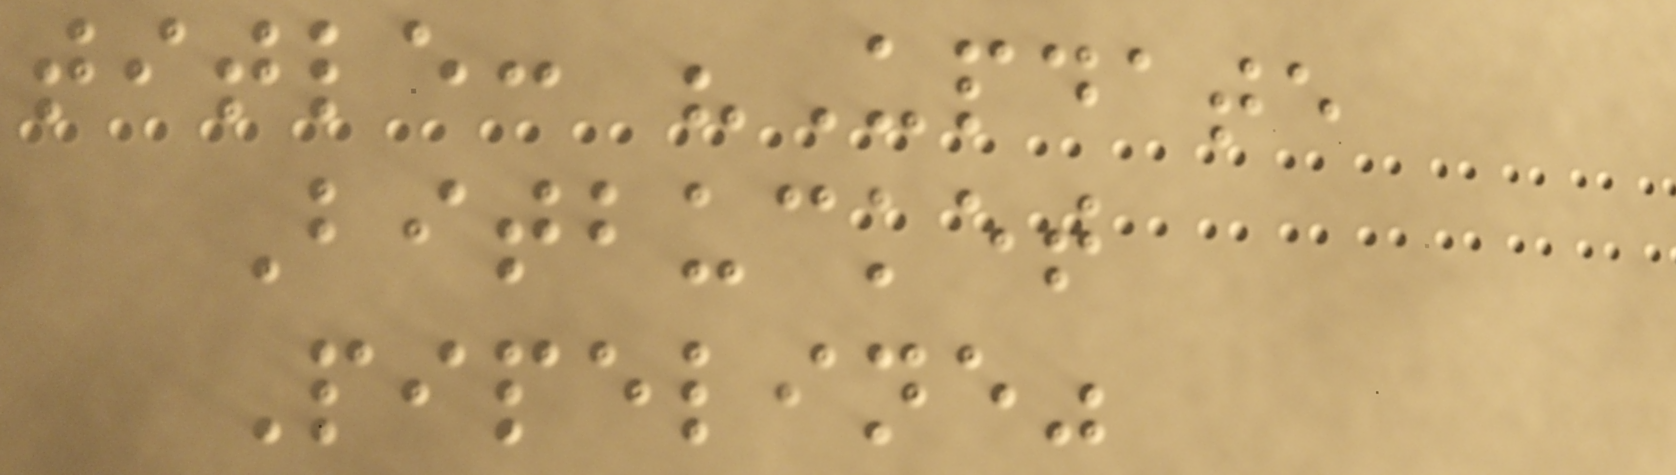title: "Update
Bitbucket
Pipeline"
